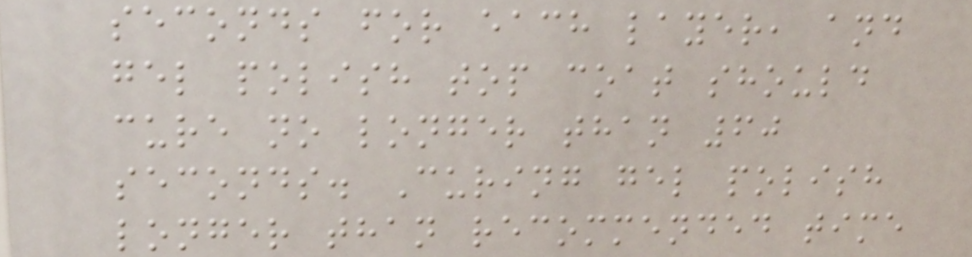seconds for each layer, and
gel polish top coat should
cure no longer than 60
seconds. Curing gel polish
longer than recommended time
